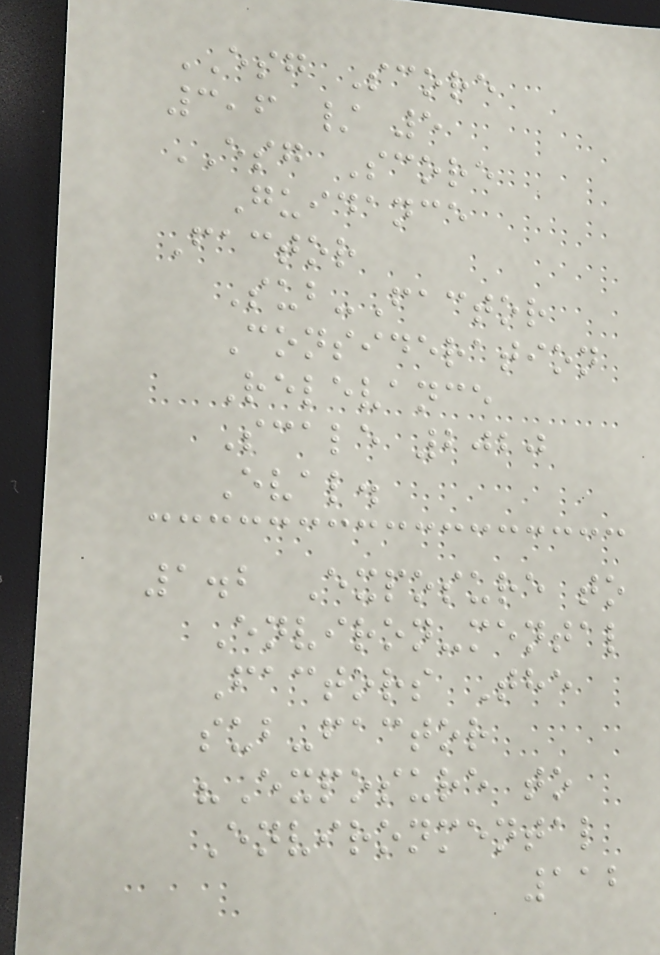ESG Score
3,6 / 5
ESG Score
Guidance
Factor
Sub-Factor
Consideration
Relevance
Scale 2020
Eval.
1.2 Exposure to
Environ-mental
Factors The
sub-factor
"Exposure to
Environmental
112
